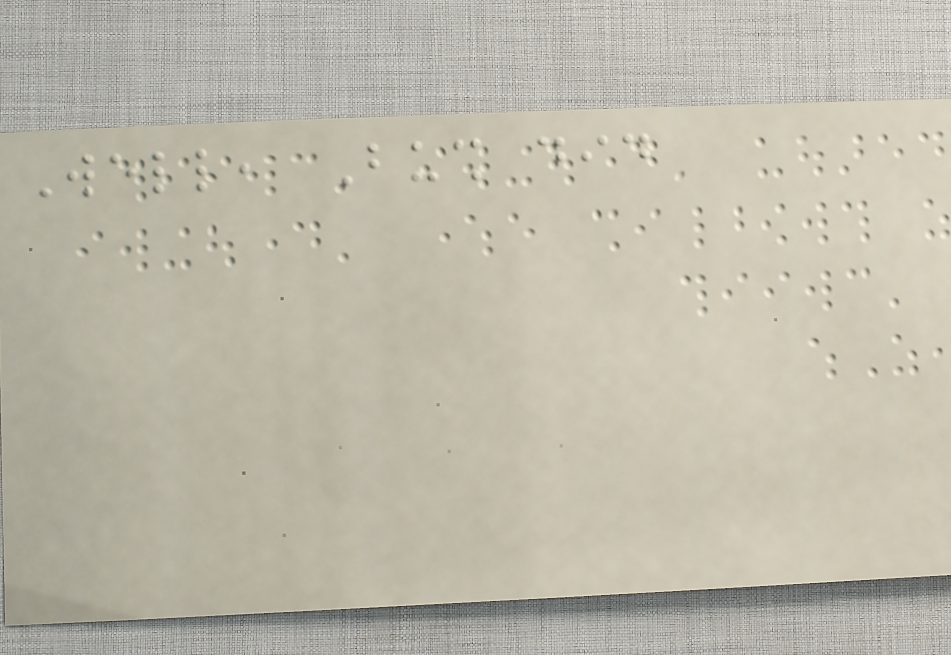Well, Bush did
